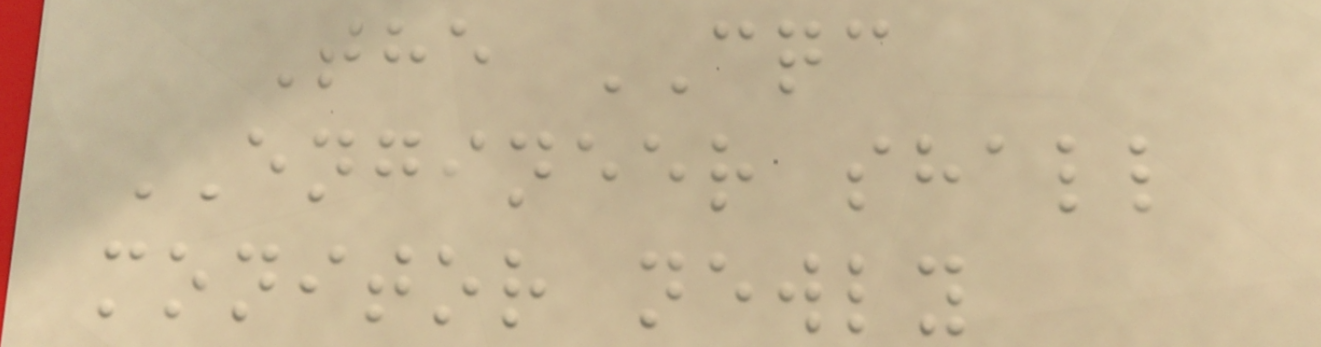The CQC
ENGINEER shall
monitor newly
